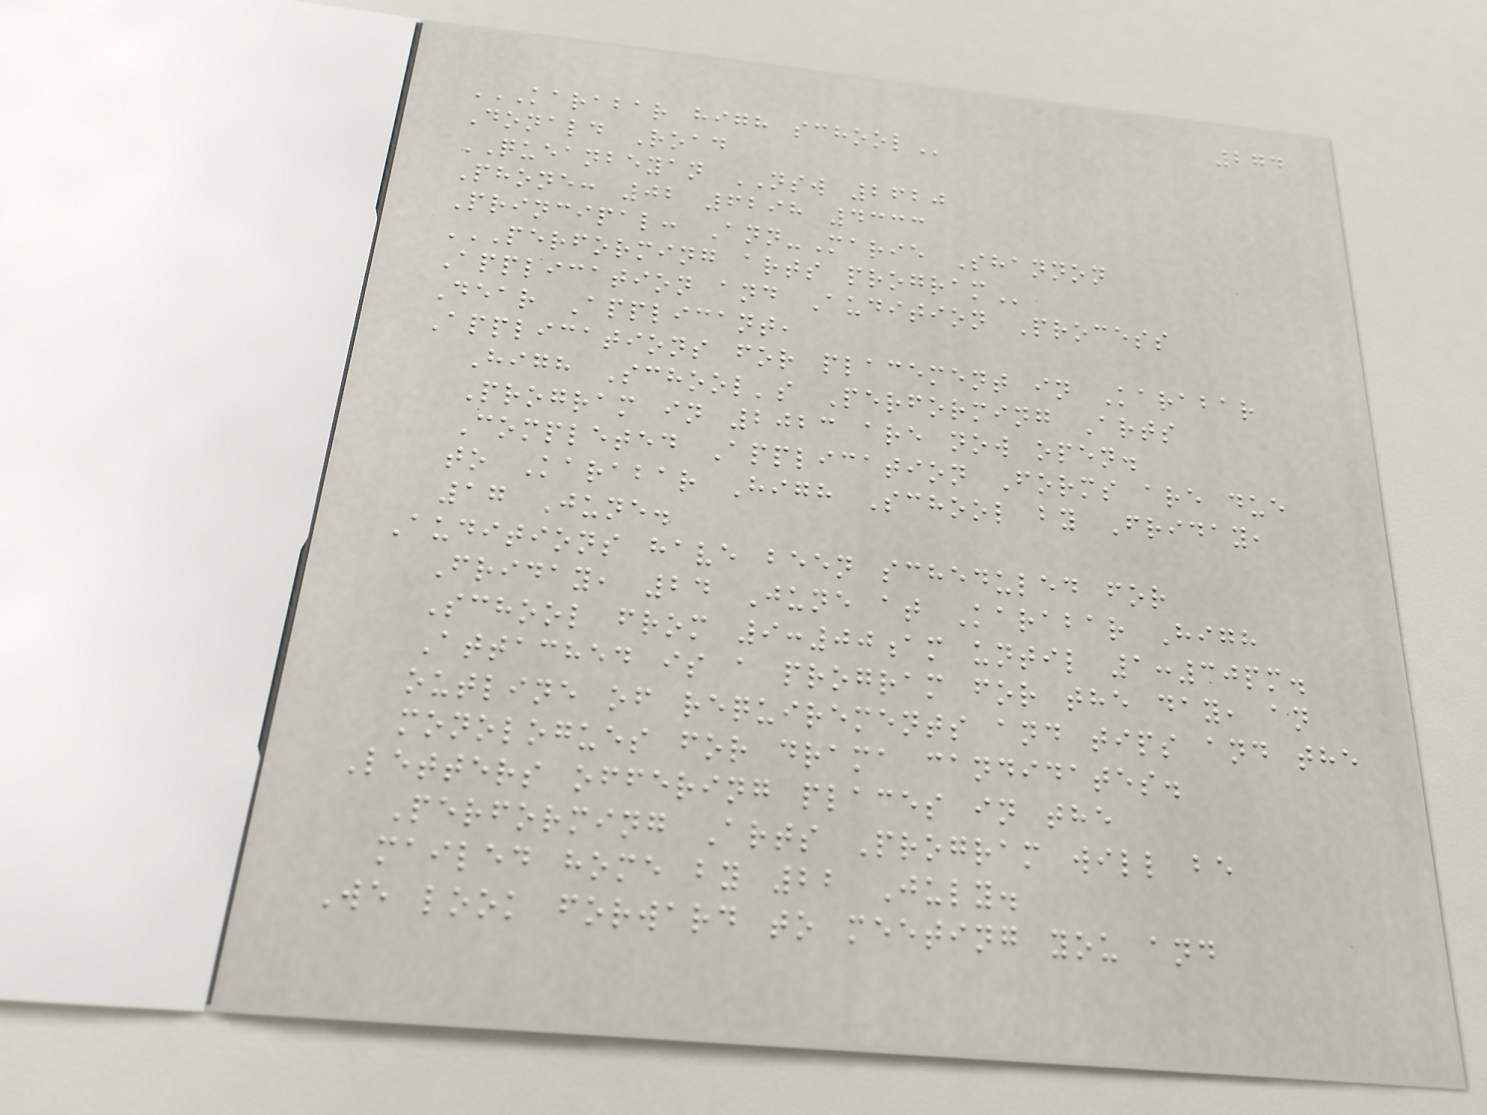274
KARABAR HIGH SCHOOL
Donald Road
QUEANBEYAN NSW 2620
Phone: 02 6298 4333
Principal: Ann-Marie Shannon
PERFORMING ARTS PROGRAM
Application and Audition Process
Dear Applicant,
Applications for placement in Karabar
High School's Performing Arts
Program in 2023 are now open.
Completed Application Forms are due
to Karabar High School by Friday,
17 June.
Auditions have been scheduled for
Friday, 24 June at Karabar High
School from 9:00am until 1:30pm.
Attached is a program for the day, an
outline of requirements and tips and the
monologues for drama candidates.
Letters offering places in the
Performing Arts Program will be
mailed home by 22 July.
We look forward to meeting you and
